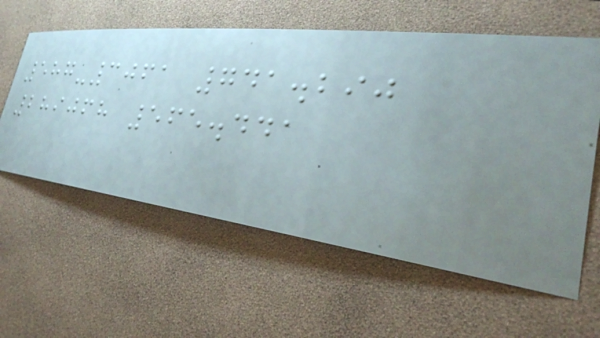587-3061 741.290
289068 565.441
